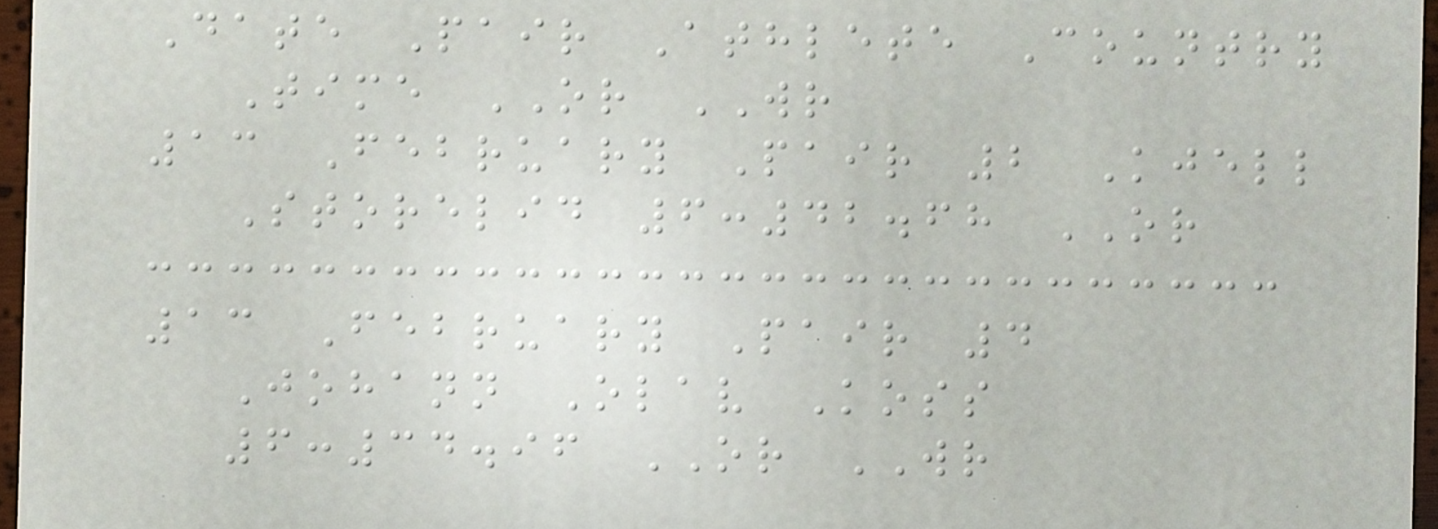Date Pair Athlete Country
Time OR WR
13 February Pair 2 Kjell
Storelid 6:42.68 OR
13 February Pair 4
Johann Olav Koss
6:34.96 OR WR
